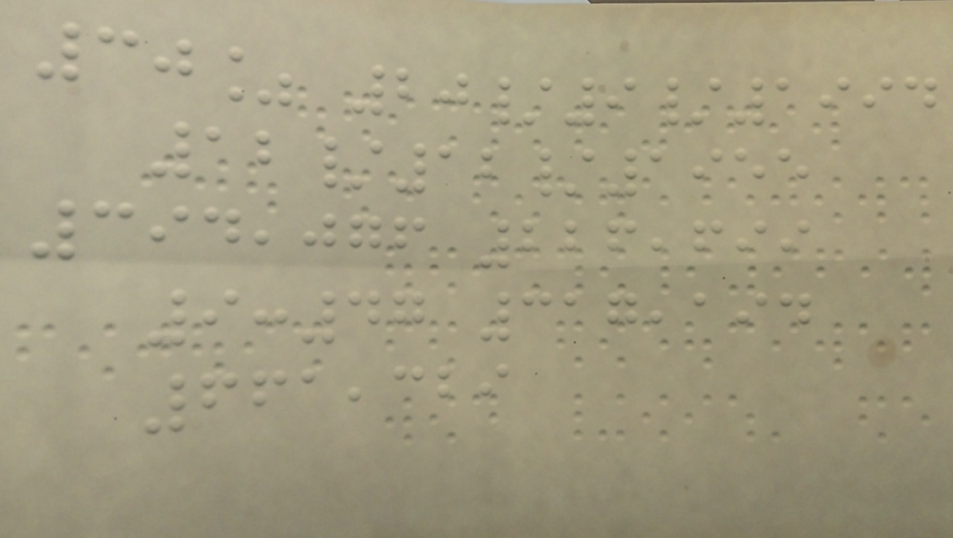30% 20/9/1994
12/12/1955
394,076 226,699
9:47 317,194
661,329
